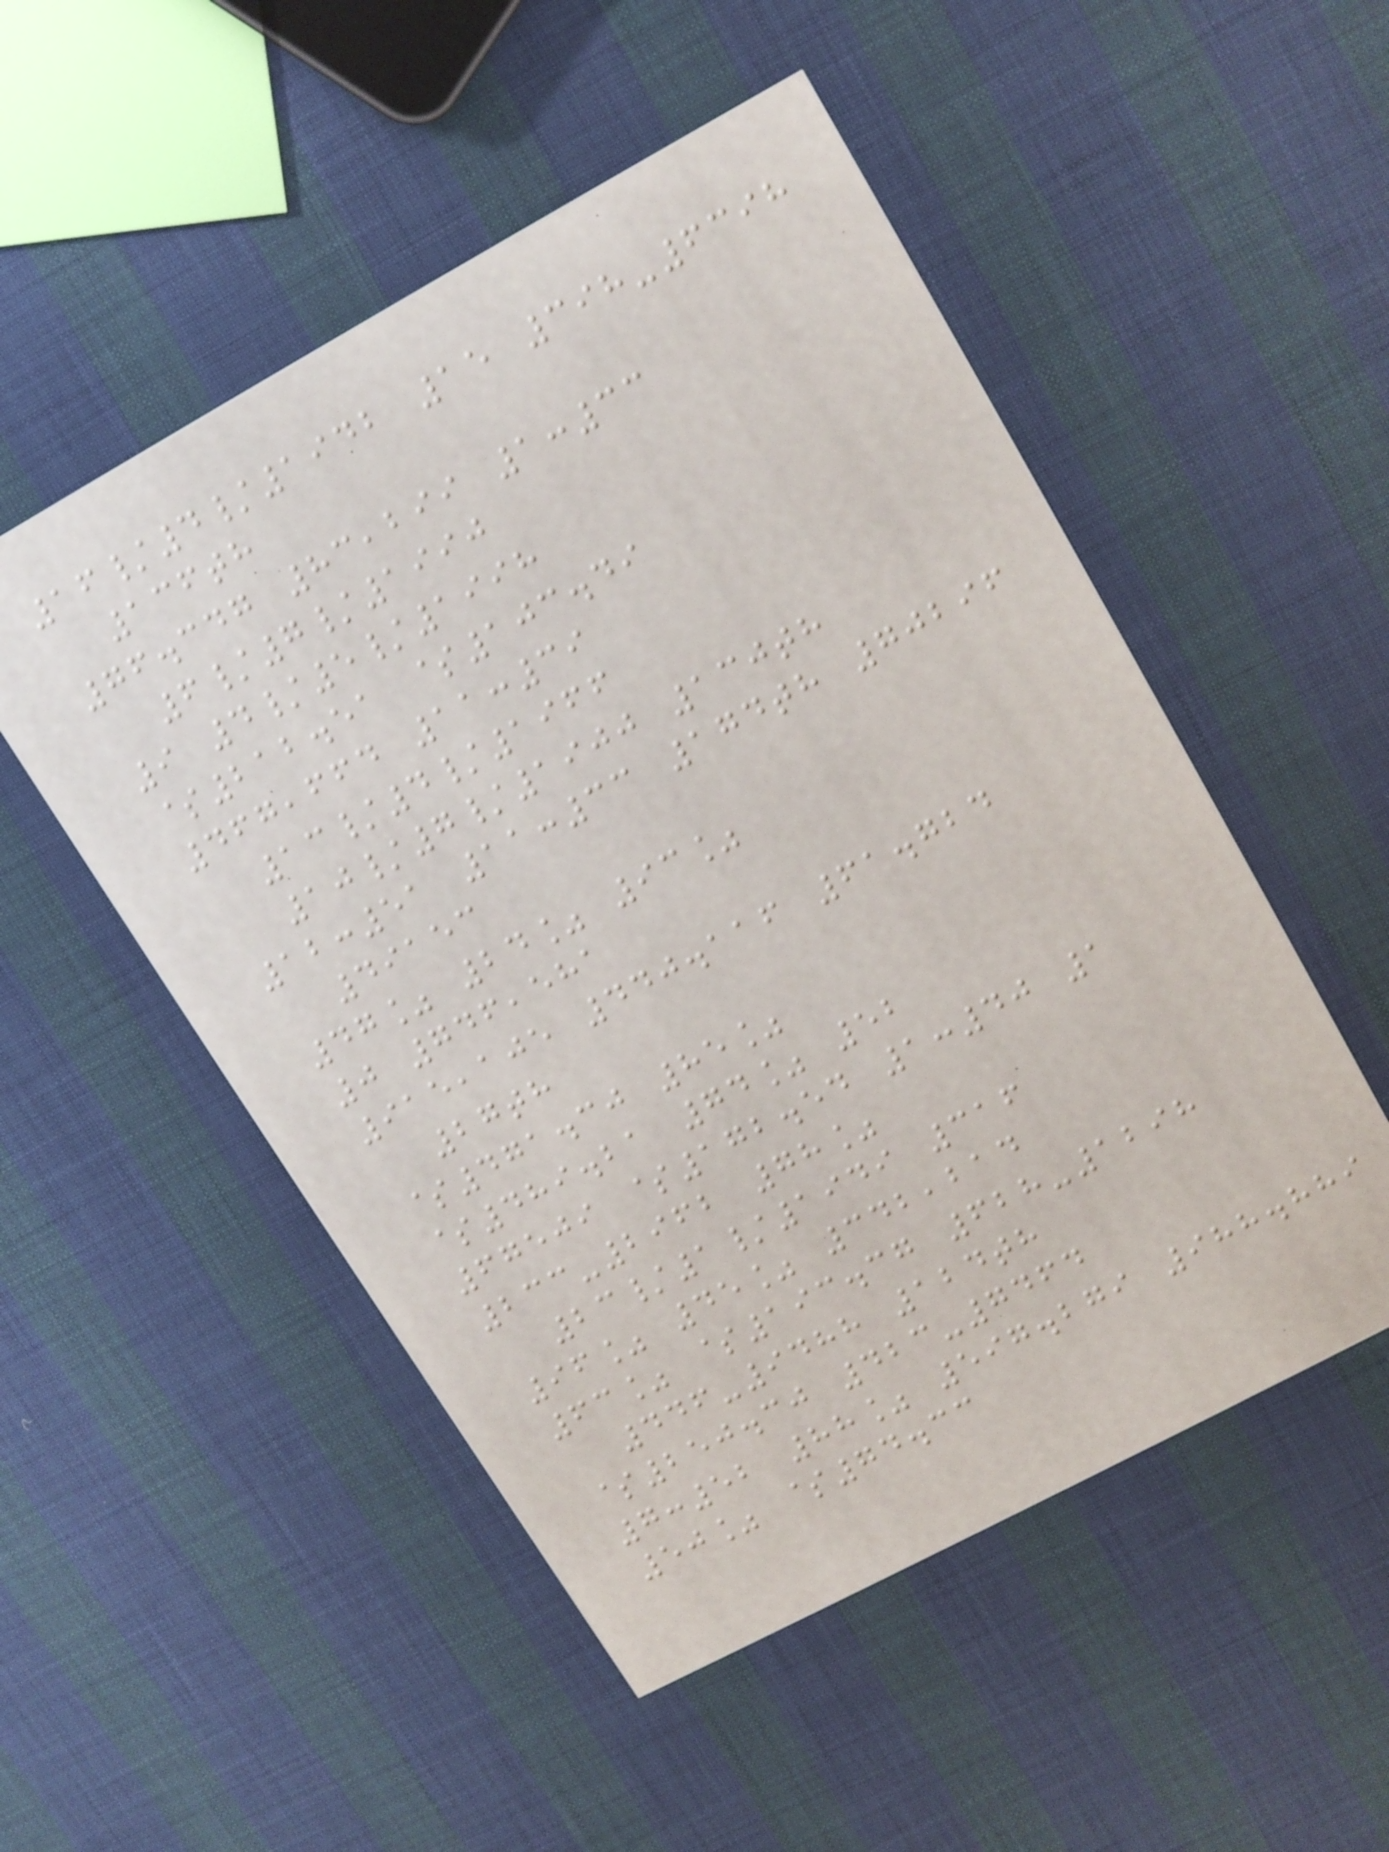16/4/1942 15 398-6398
136th
76.347 83,299 1:33
6/7/1990
9 4/5/1998
$212.51 $103.49
467,664 11:39
13/4/1966
10/7/1900 130th
12:51 11:33 174th 70296
49153
47% 24% 93%
0 746,581
915,105 440.116 61.724
27th
$471.30 85%
$489.21 74% 52
67509 $172.54 1:40 1
233-2962 78%
23/1/1949 316
96% 45% 342,214
63% $193.37 628-1298
446-9488 124th
$250.30 423-7464
7:52 88% 597.279 988.889
50% $74.33
